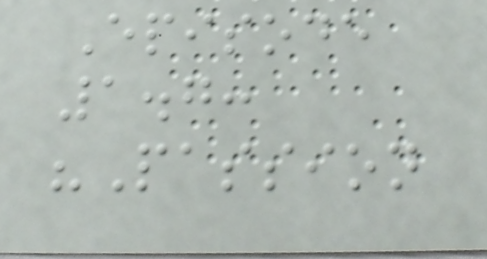Episode
1.7:
"Passion
